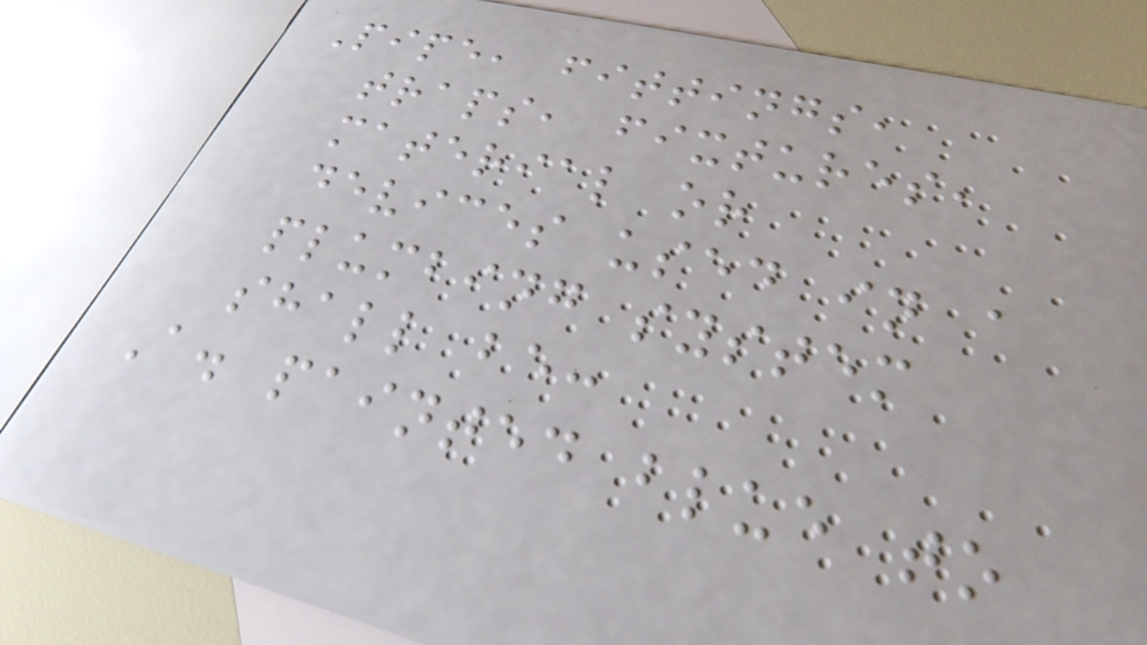Pipe, fittings,
traps, fixtures,
material or
devices used in a
plumbing system
shall be:
A. painted blue to
